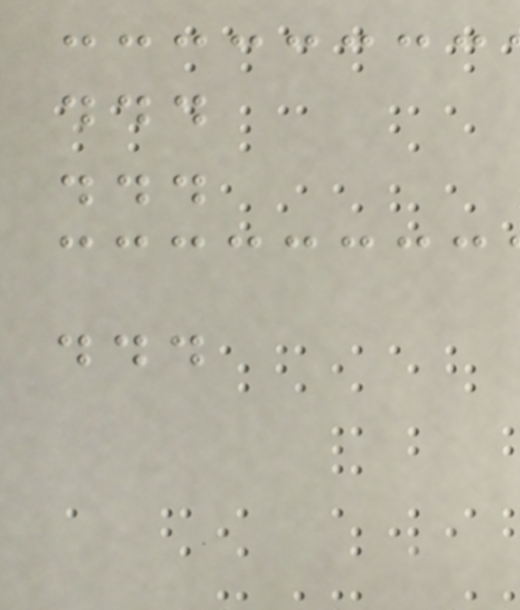...
...
...
